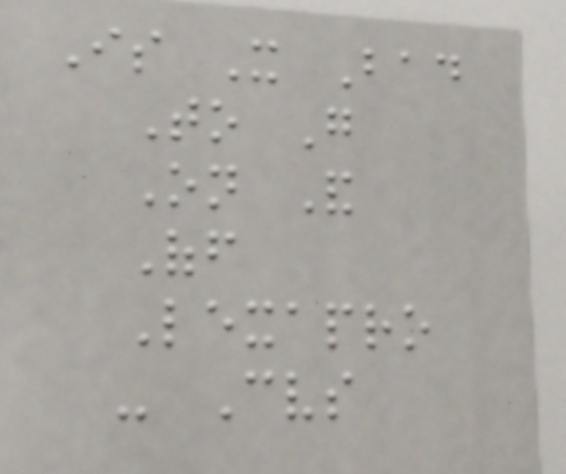Is It Bad
To Go
On And
Off
Lexapro
- Cvs
